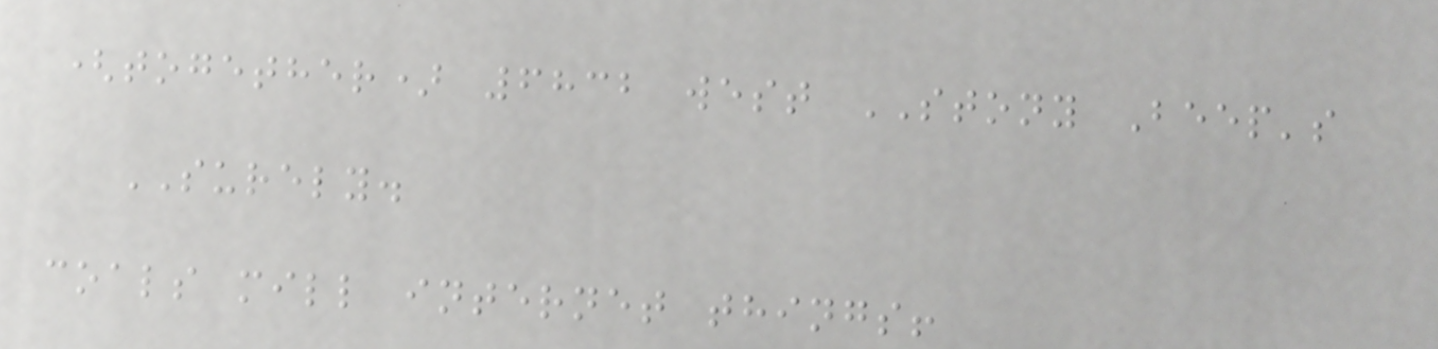(together) 6832 west STONY Beep's
SURELY.
coals mill internet things!
